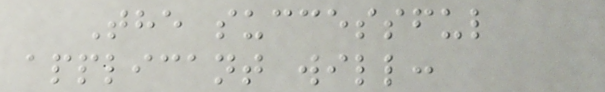The successful
applicant will:
